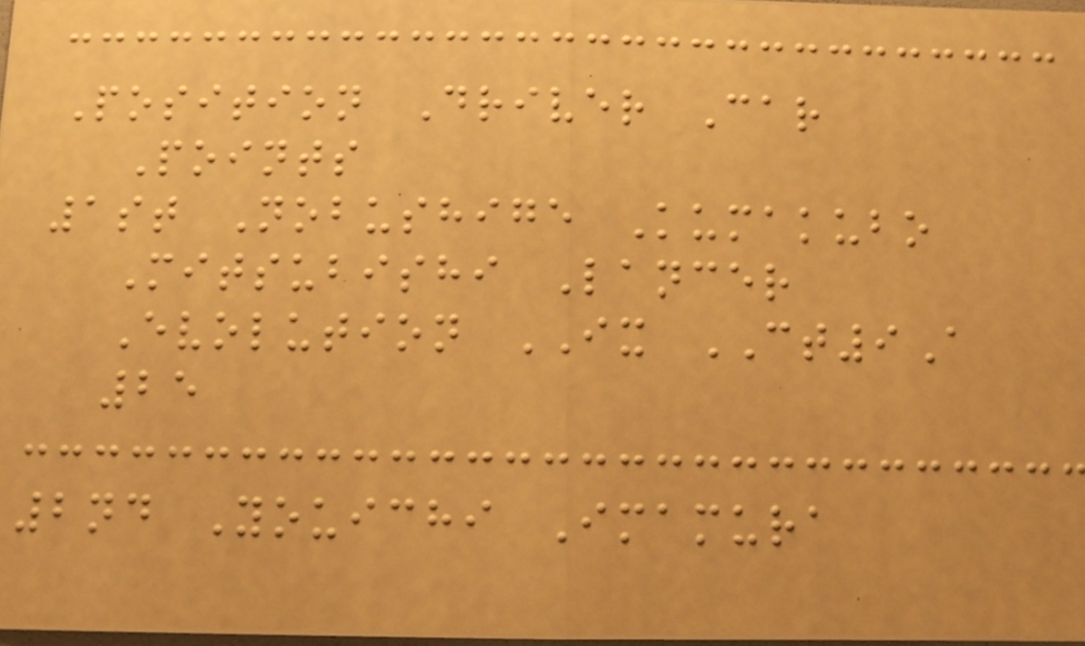Position Driver Car
Points
1st Nobushige Kumakubo
Mitsubishi Lancer
Evolution IX CT9A
25
2nd Youichi Imamura
